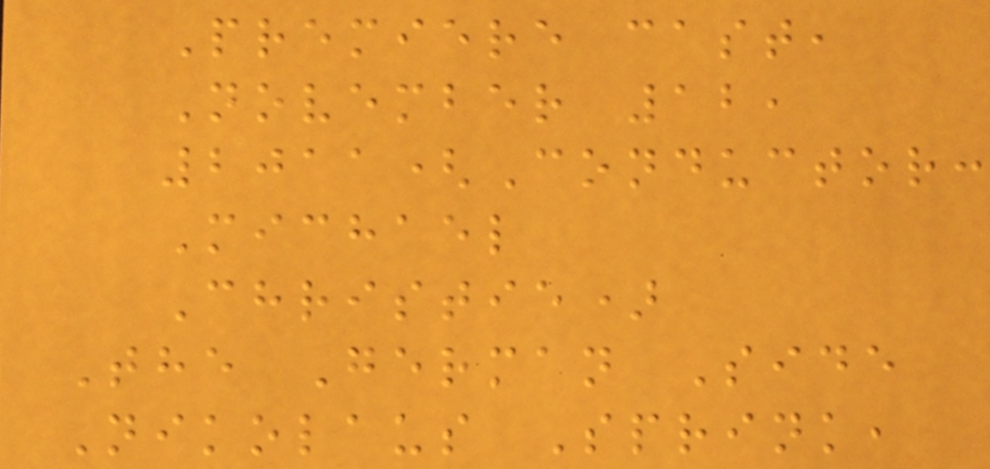Premiere cast,
November 12,
2011(Conductor:
Michael
Christie)
The German Side
Nikolaus Sprink,
